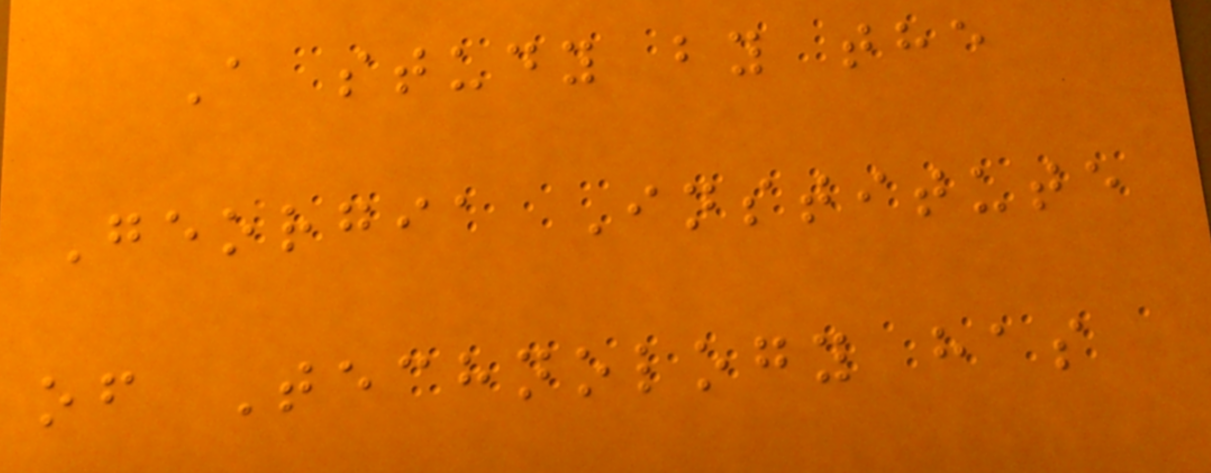A study by the
Georgia Institute
of Technology has
